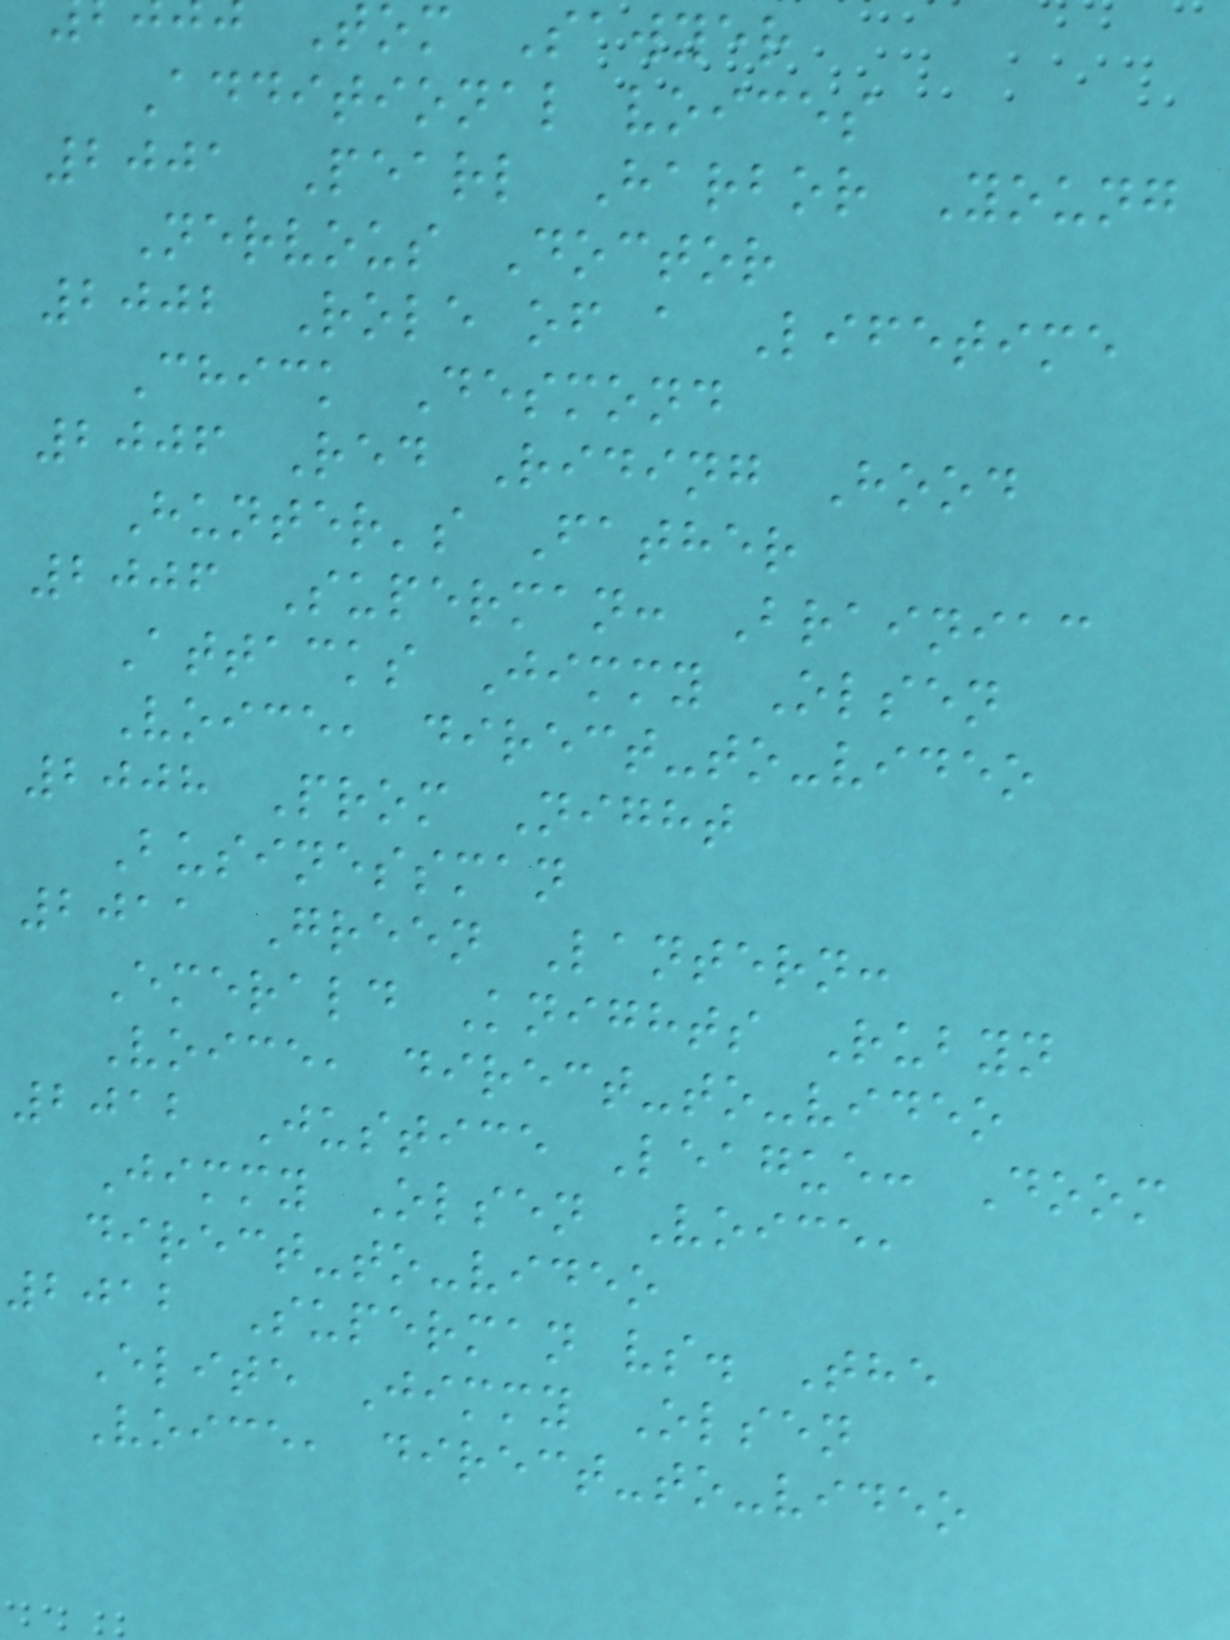tom Sawyer
Additional voices
2001 Pearl Harbor Young
Nervous Doctor
2002 Role of a Lifetime
Chick Desmond
2006 Red Riding Hood
Hunter's Father
2006 Superman: Brainiac
Attacks Jimmy Olsen
Voice, direct-to-video
2008 Prom Night
Businessman
2011 Green Lantern:
Emerald Knights Rubyn
Voice, direct-to-video
2012 Justice League: Doom
Jimmy Olsen Voice,
direct-to-video
2012 Superman vs. The
Elite Jimmy Olsen
Voice, direct-to-video
